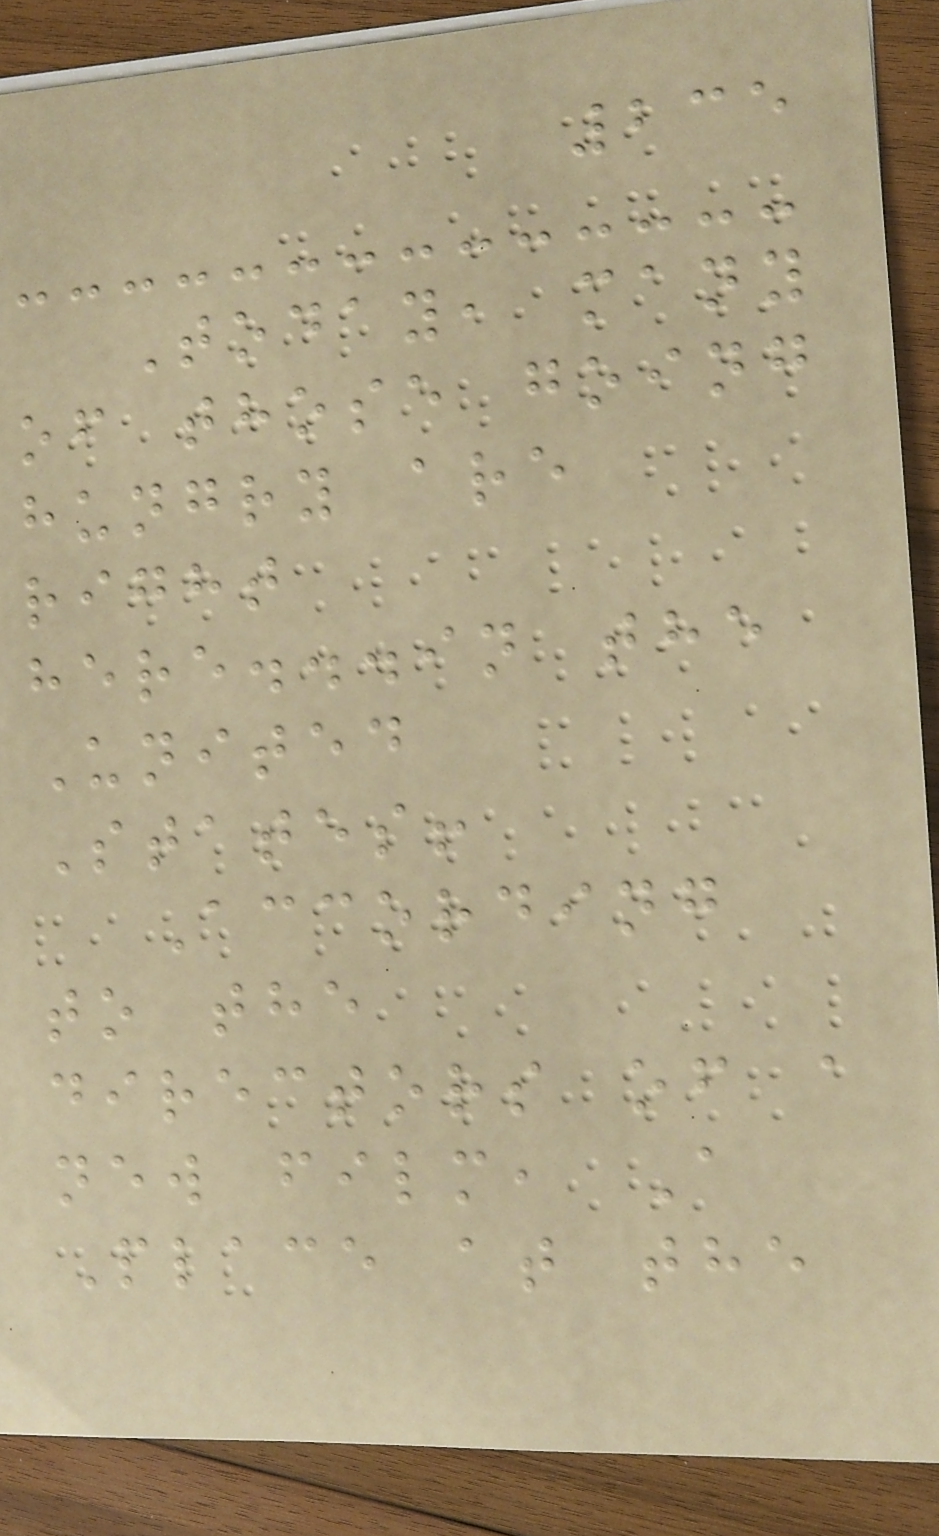235
Today, many
of those going
hungry are
right
here...in the
United
States!
According
to the
directors of a
new film, A
Place at the
